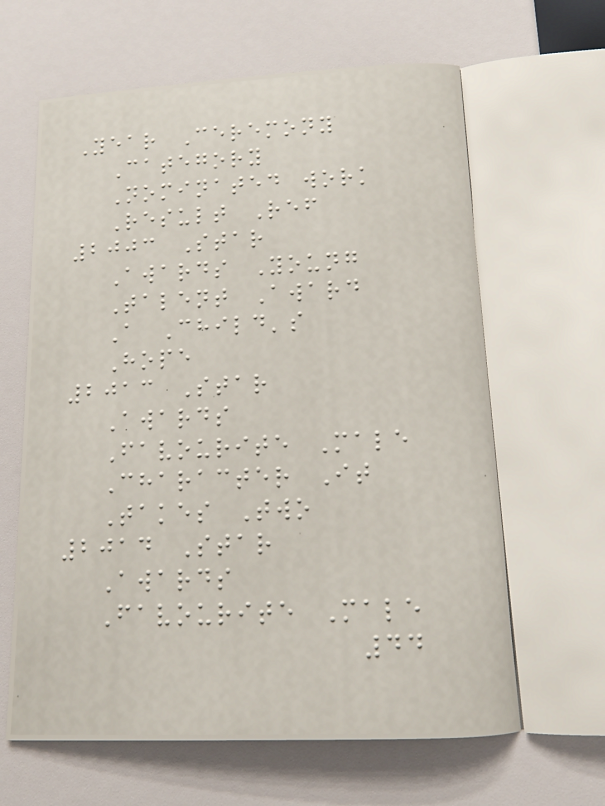Year Ceremony
Category
Nominated work
Result Ref
2003 Star
Awards Young
Talent Award
A Child's
Hope
2013 Star
Awards
Favourite Male
Character It
Takes Two
2014 Star
Awards
Favourite Male
44
